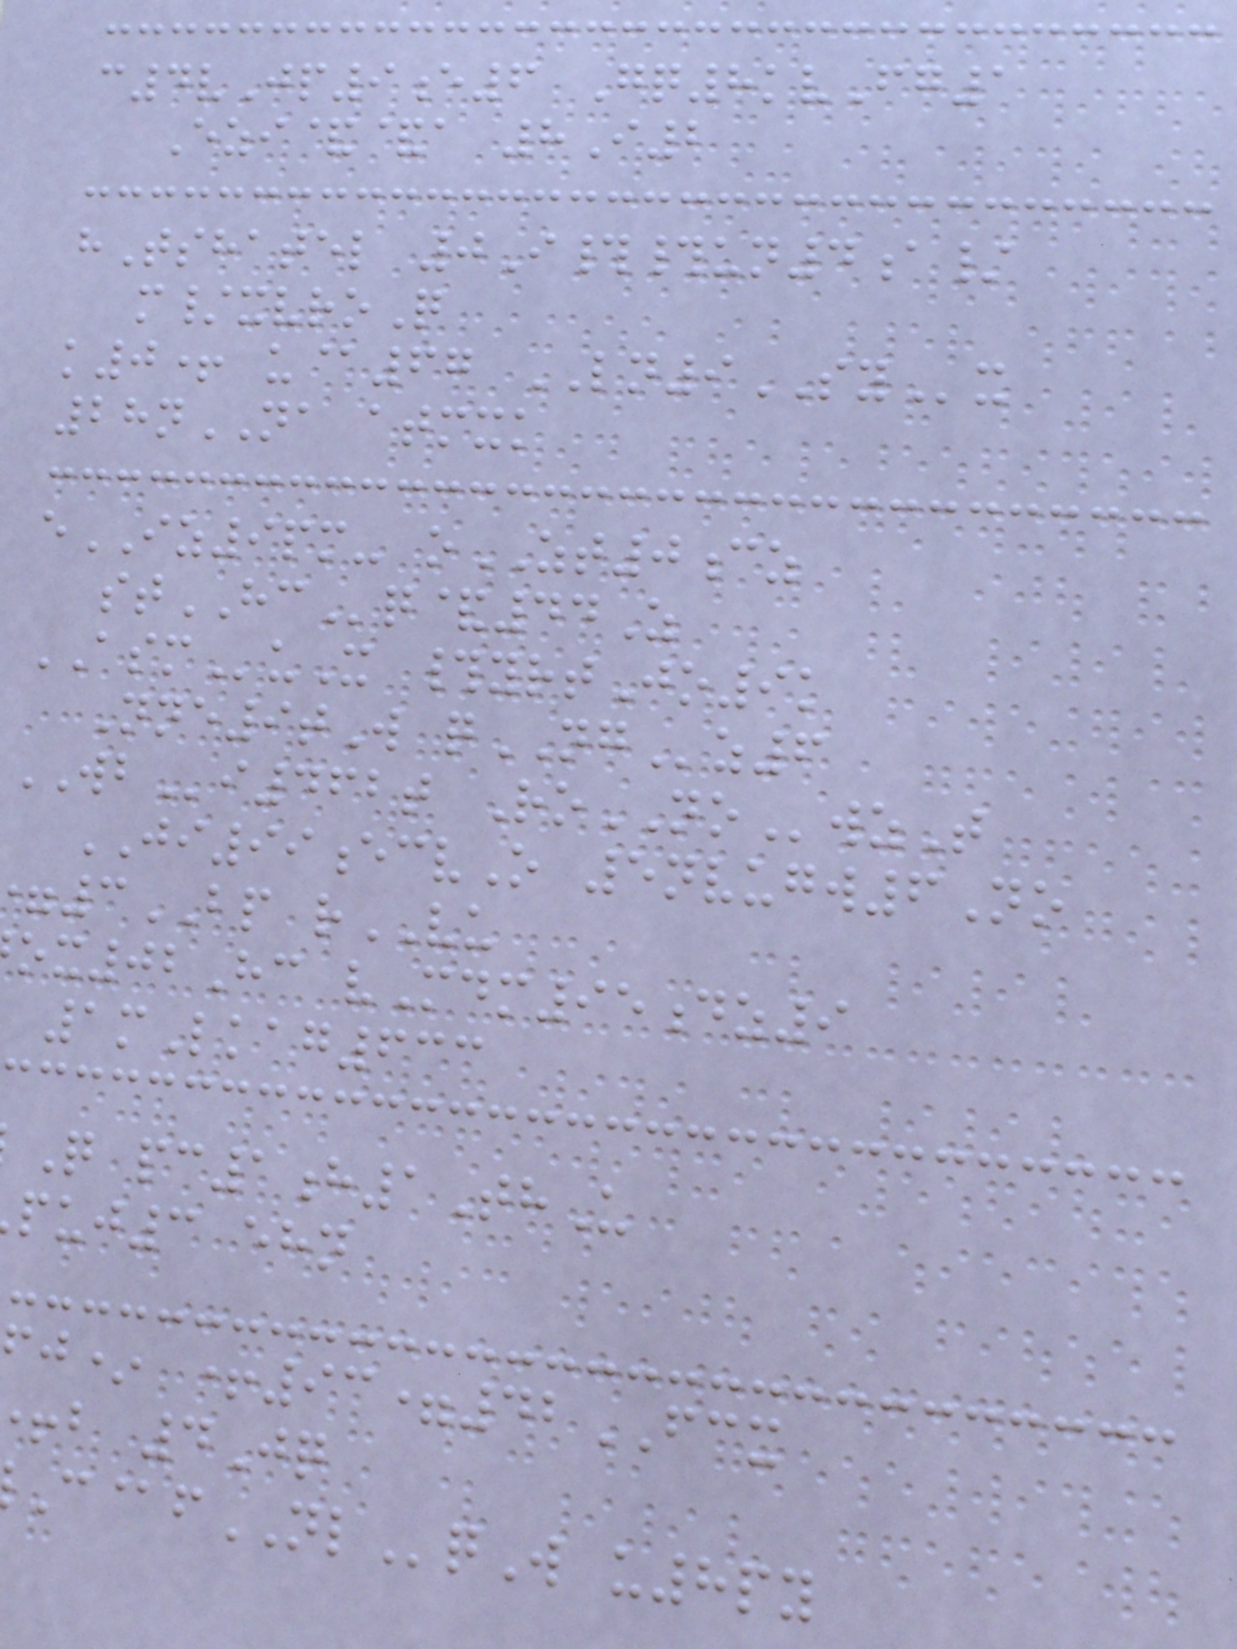c4vJp9e6 Gq8kvFg1
Ezi&&a 8I2
hTshatel 0I##un4a/
m/xvroQ
k0+ u@67 LN9SYx
28nNA atmxk
eIZ9pm- oZT0cz
stHCq&44Z
ASMuX #yrtJo9k
Nne9tW qNGz6
WBi462t RoNOwzT
JI99ecvO 5nvugw6No
3BP rVU
ox02Hc vMdm95dz9
1mLkag633
Q pc1h1ThU
puj3 ehn
fj* +93=42FCX
b 4Jq
C@fNLqW u8py
